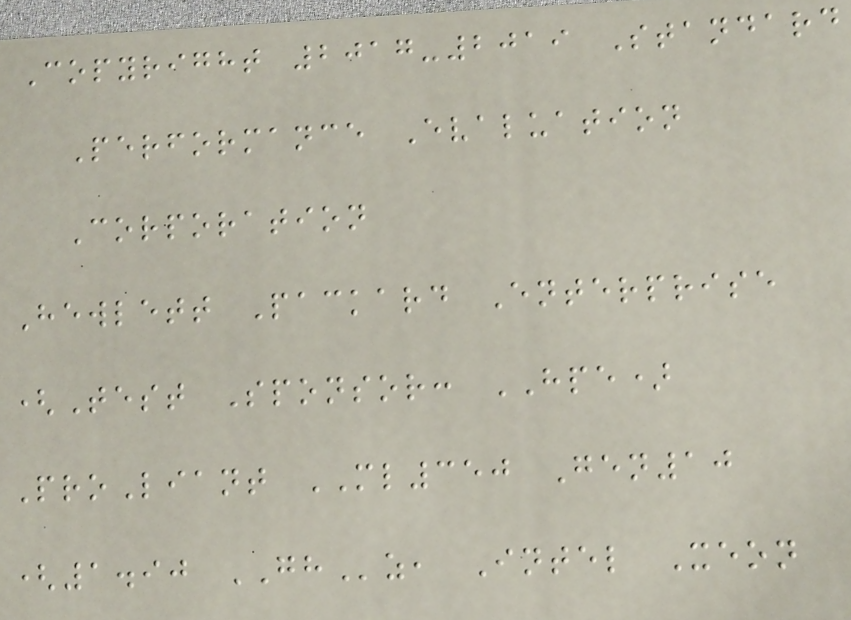Copyright 2017-2019 Standard
Performance Evaluation
Corporation
Hewlett Packard Enterprise
(Test Sponsor: HPE)
ProLiant ML350 Gen10
(1.90 GHz, Intel Xeon
